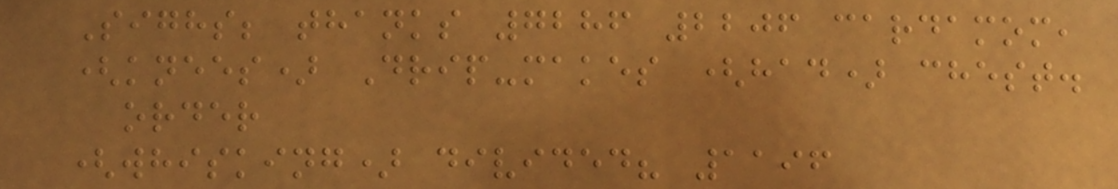Sighs; thanks 7286 2206 cardamom,
(knees) Drip-makes (had) chest.
order
(whisking) divided? 1196
